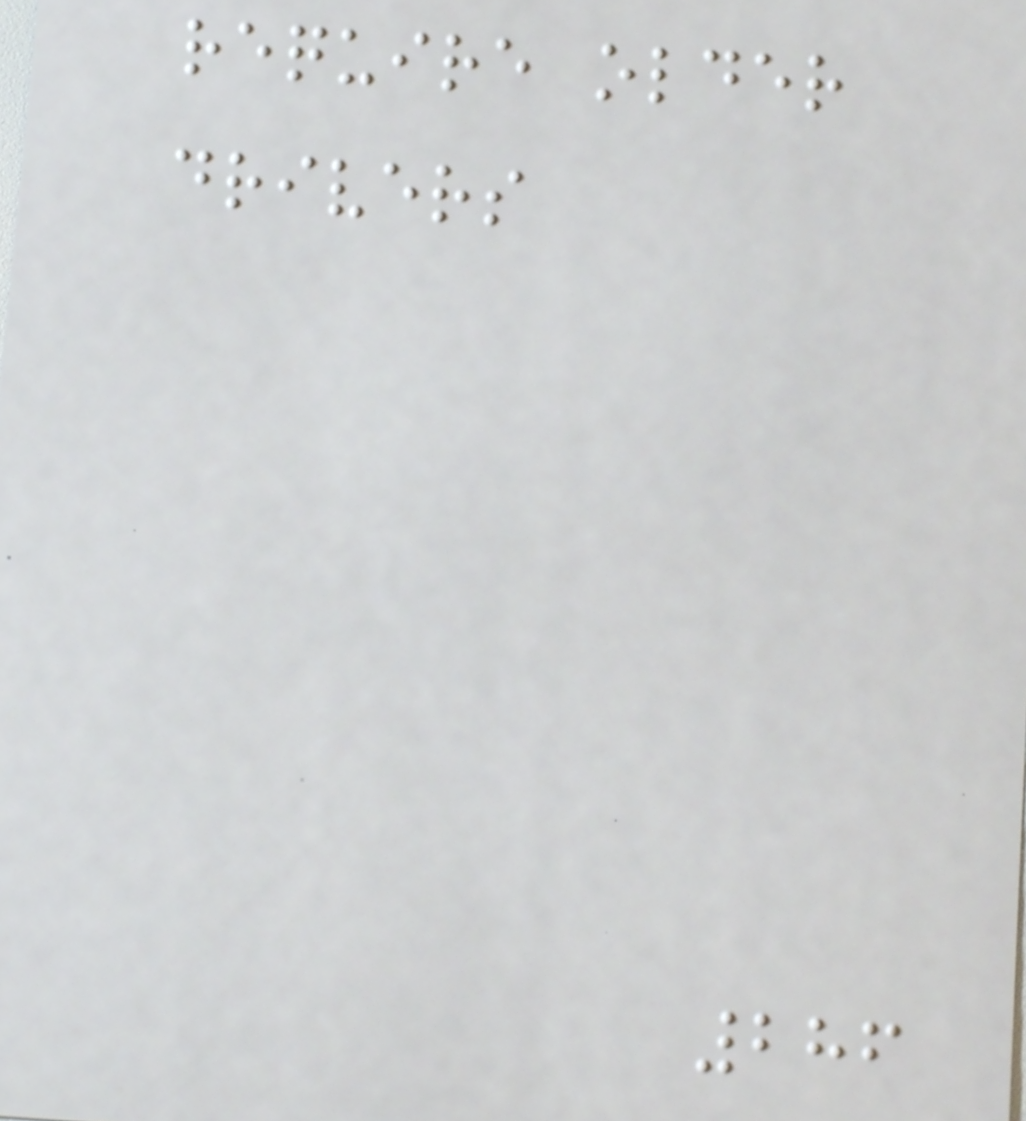require older
drivers
286
